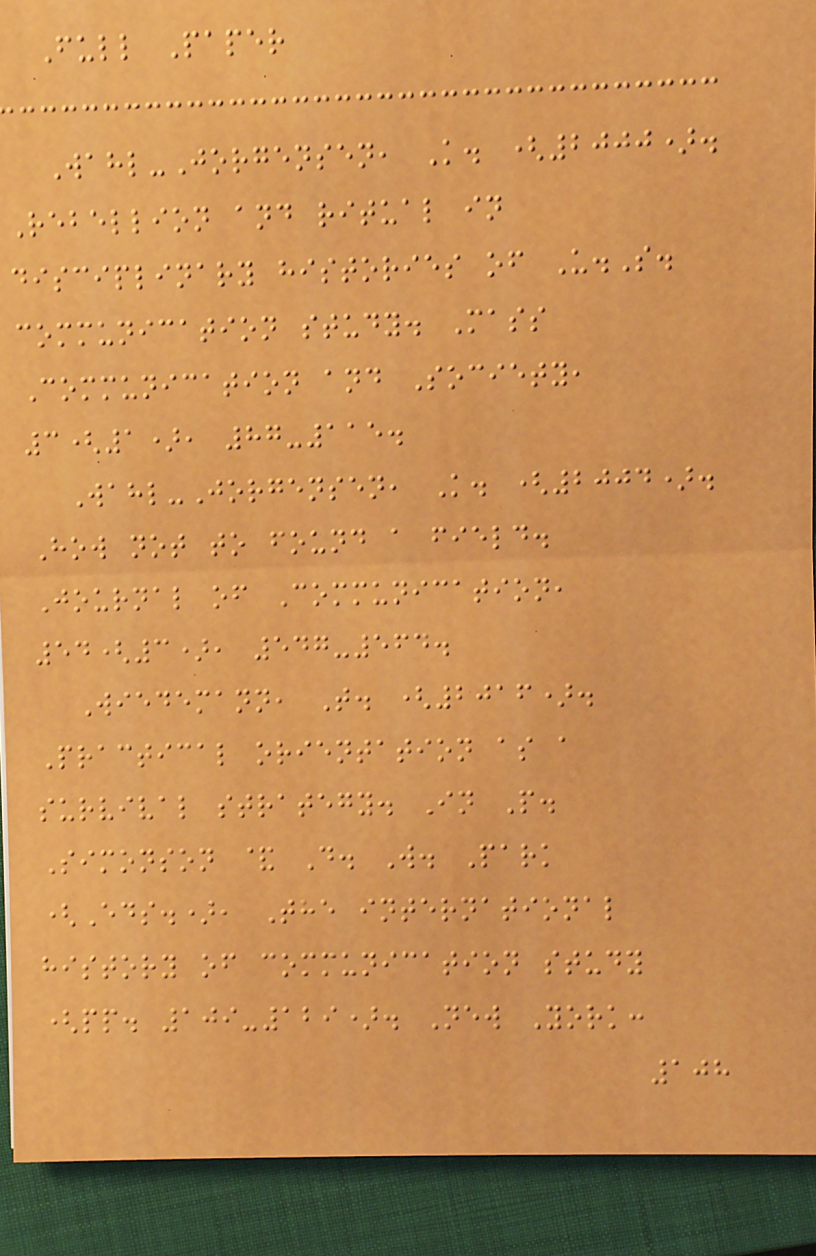Full Paper
Wahl-Jorgensen, K. (2000).
Rebellion and ritual in
disciplinary histories of U.S.
communication study. Mass
Communication and Society,
3(1), 87-115.
Wahl-Jorgensen, K. (2004).
How not to found a field.
Journal of Communication,
54(3), 547-564.
Wiedemann, T. (2016).
Practical orientation as a
survival strategy. In P.
Simonson & D. W. Park
(Eds.), The international
history of communication study
(pp. 109-129). New York:
108
